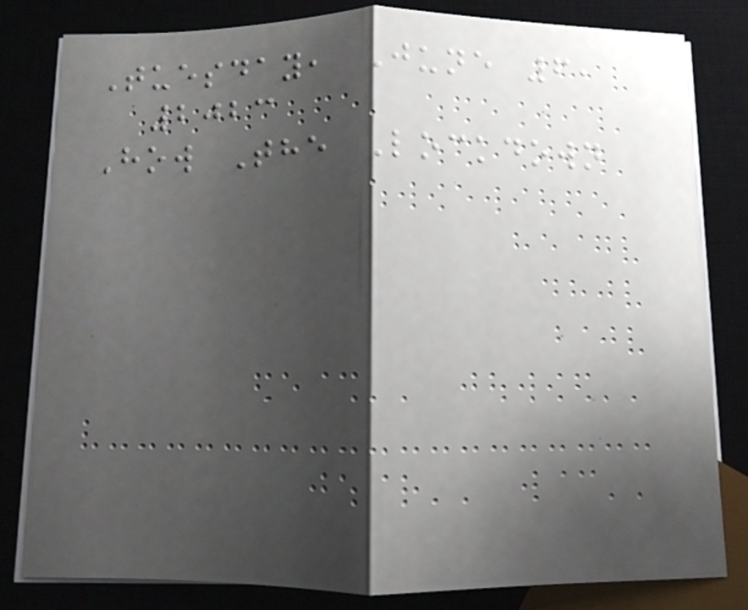Tuesday, June 6,
2023
How The Lockdown
